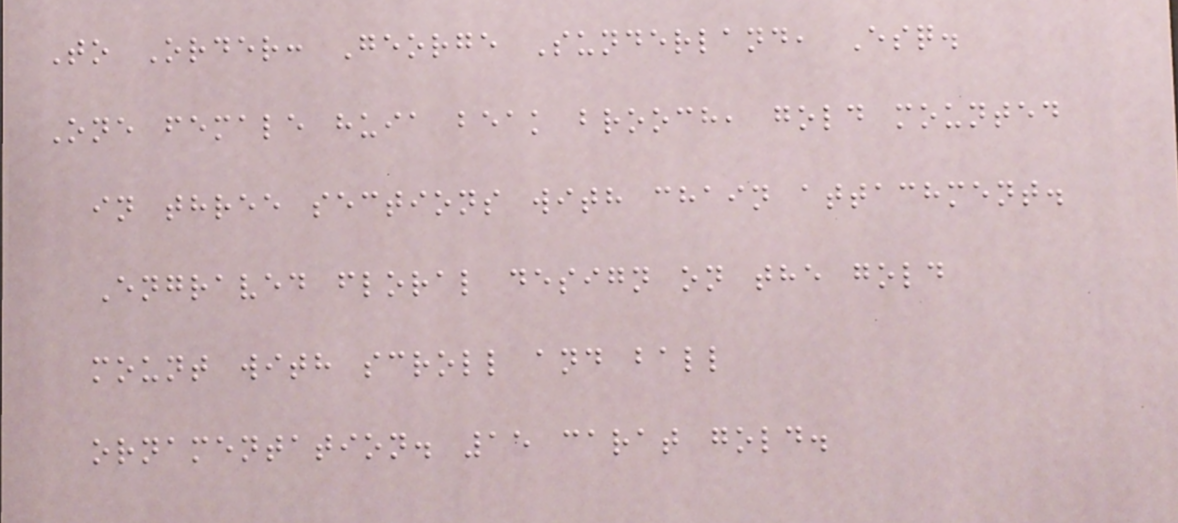To Order: George Sunderland, Esq.
One female huia beak brooch, gold mounted
in three sections with chain attachment.
Engraved floral design on the gold
mount with scroll and ball
ornamentation. 15 carat gold.
